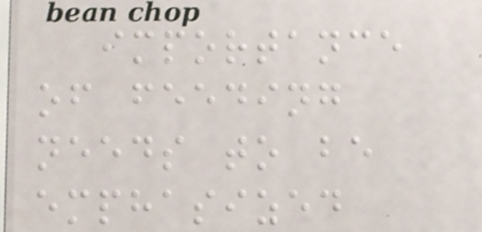importance
of feeding
needs to be
emphasized
